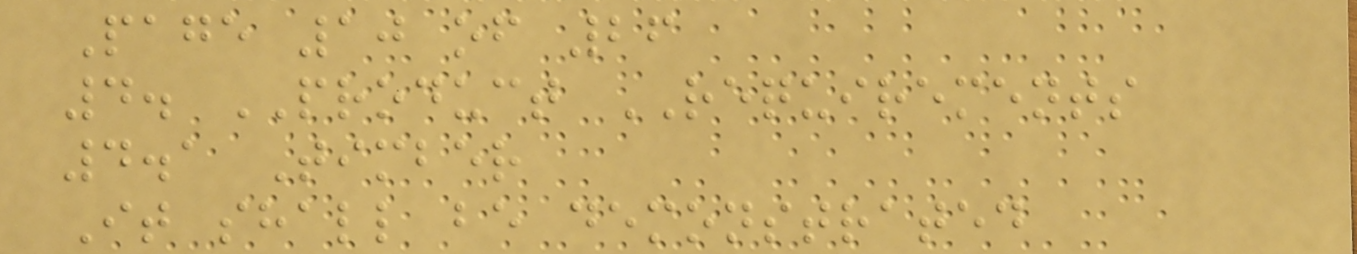Page 10 of 26
4. PRODUCT REQUIREMENTS
4.1 Timber
It shall be demonstrated
